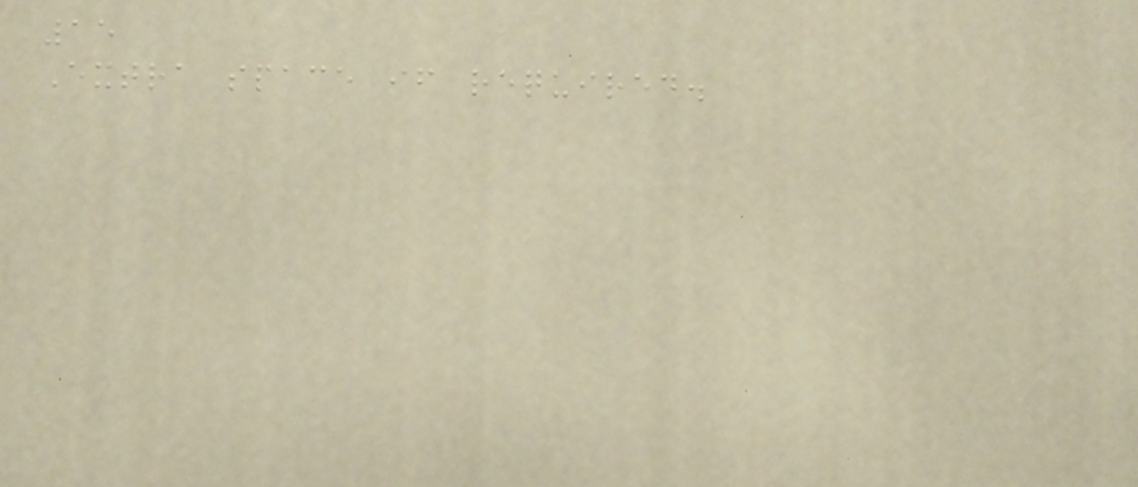15
Extra space if required.
